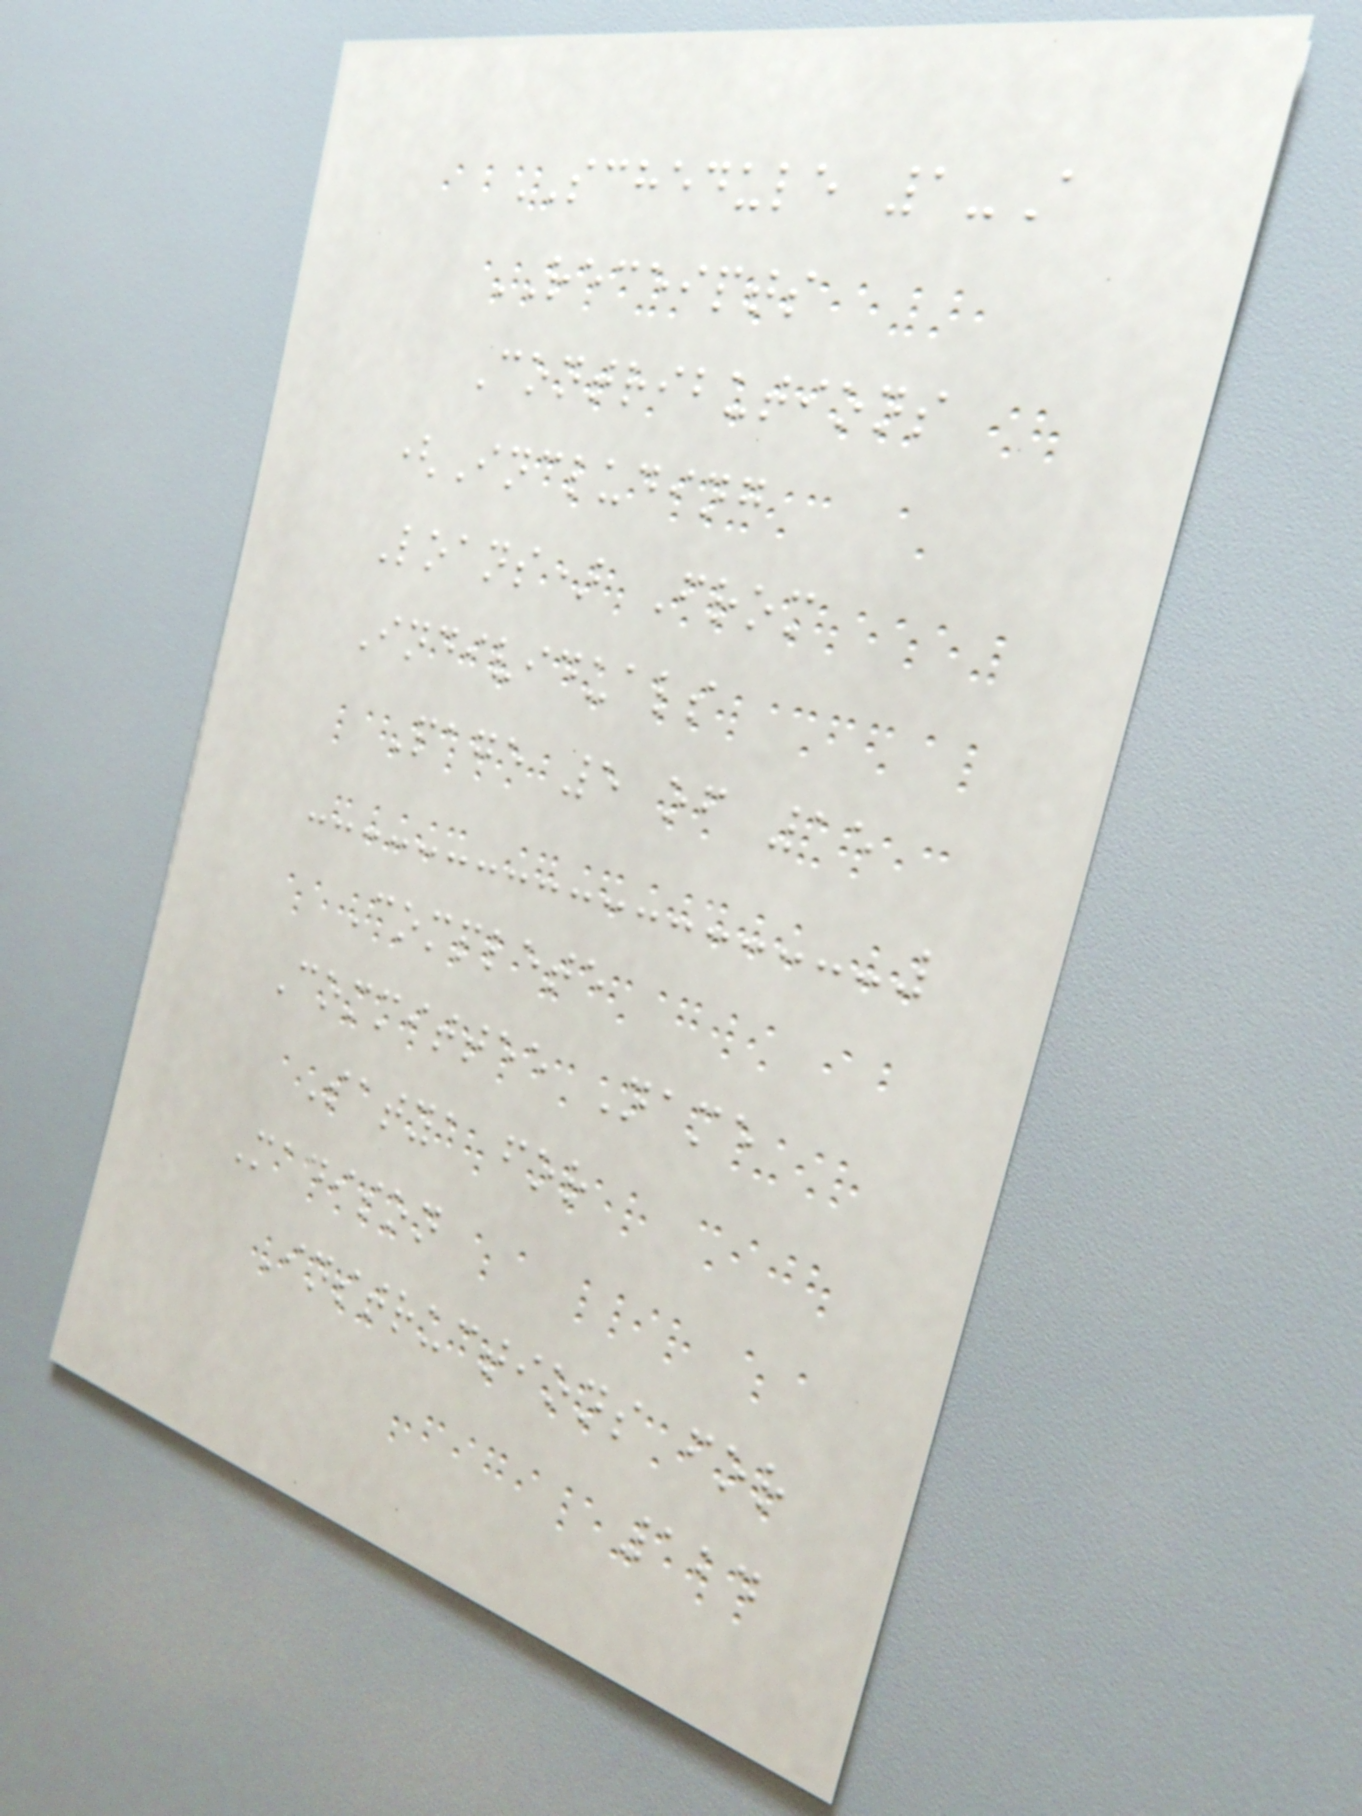SCHEDULE 1-A
RECEIPTS
Contributions
(Including
Loans) From
Individuals
Page 5 of 15
Complete
Committee Name
Satya for
Madison
Instructions for
124
